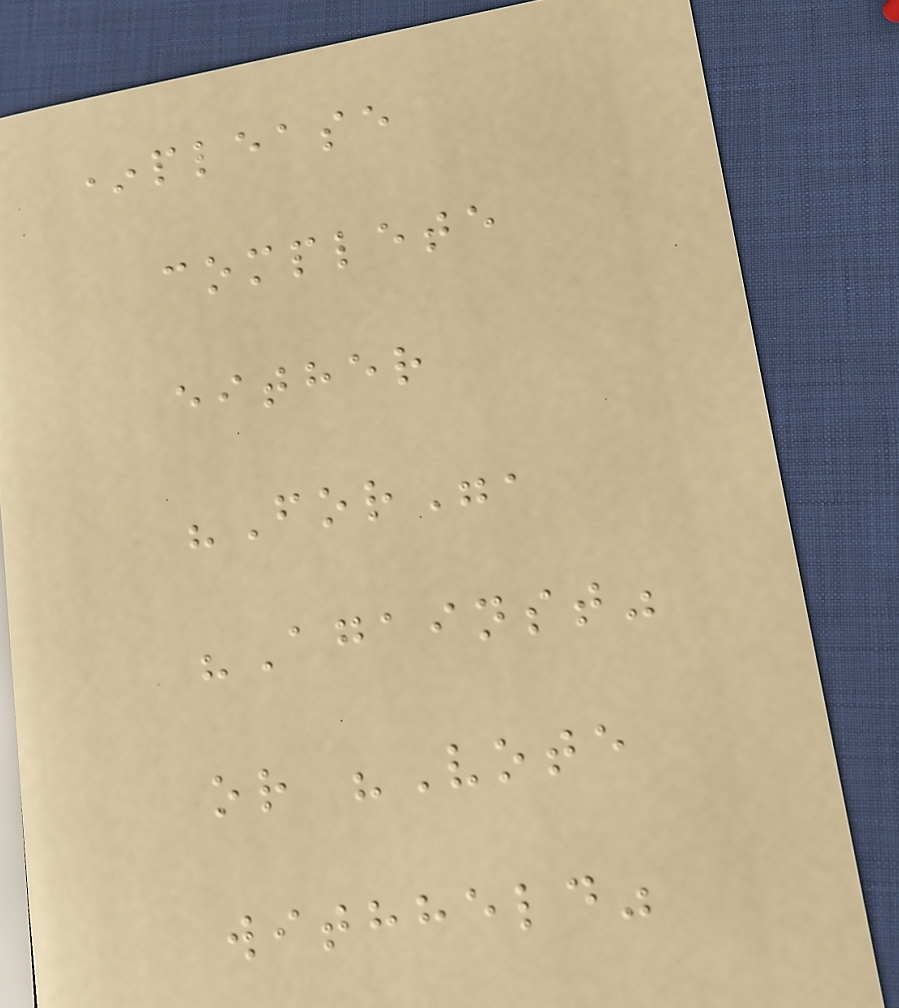*please
complete
either
"For",
"Against"
or "Vote
withheld"
